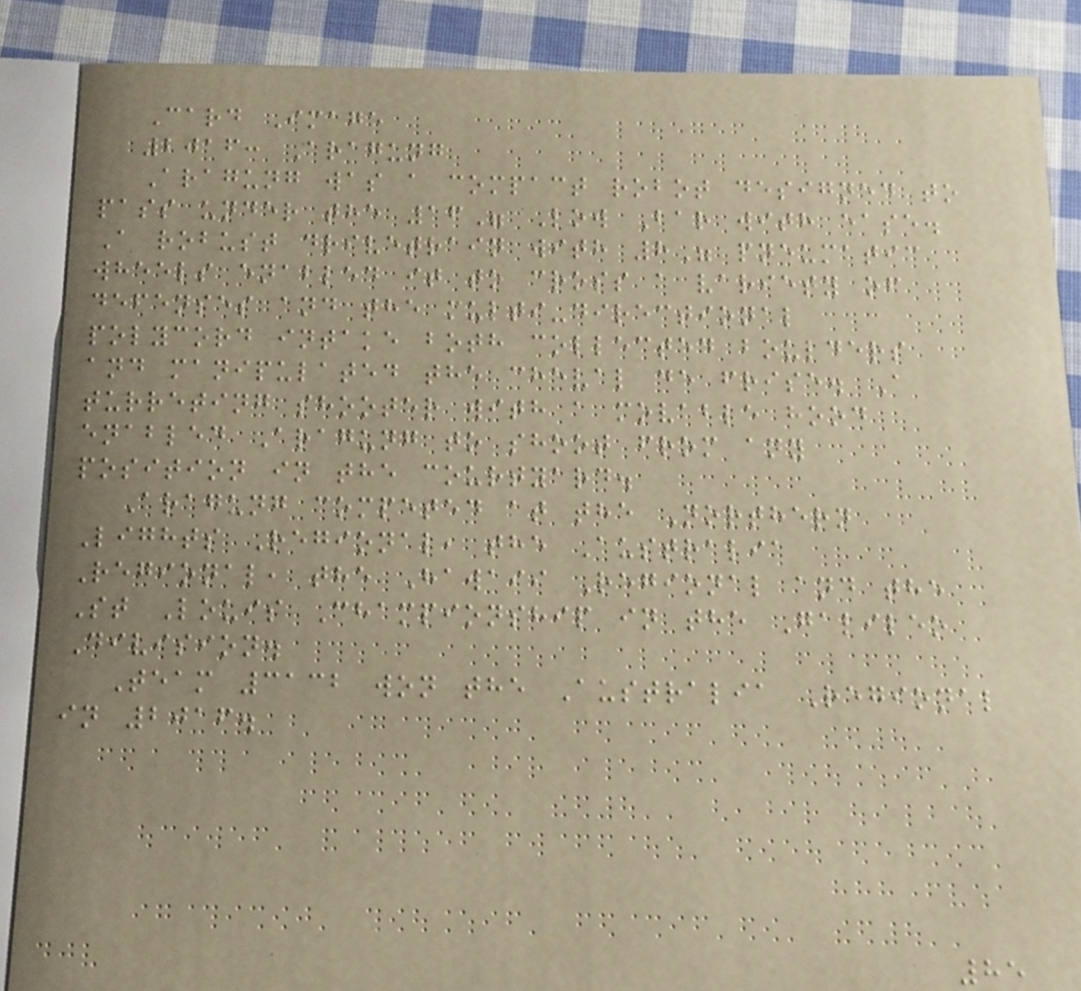Card Image
2016: Aragung
Aragung was a compact robot designed to
pass under the 16" Low Bar with ease.
A robust drivetrain with 8" pneumatic
wheels enabled it to cross a variety of
defenses and the multi-directional
polycord intake both collected boulders
and manipulated the cheval de frise. A
turreting shooter with a movable hood
enabled Aragung to shoot from any
position in the courtyard.
Aragung competed at the Northern
Lights Regional, the Australia
Regional, the Hawaii Regional and the
St Louis Championship in the Galileo
Division.
Team 3132 won the Australia Regional
in 2016.
85
